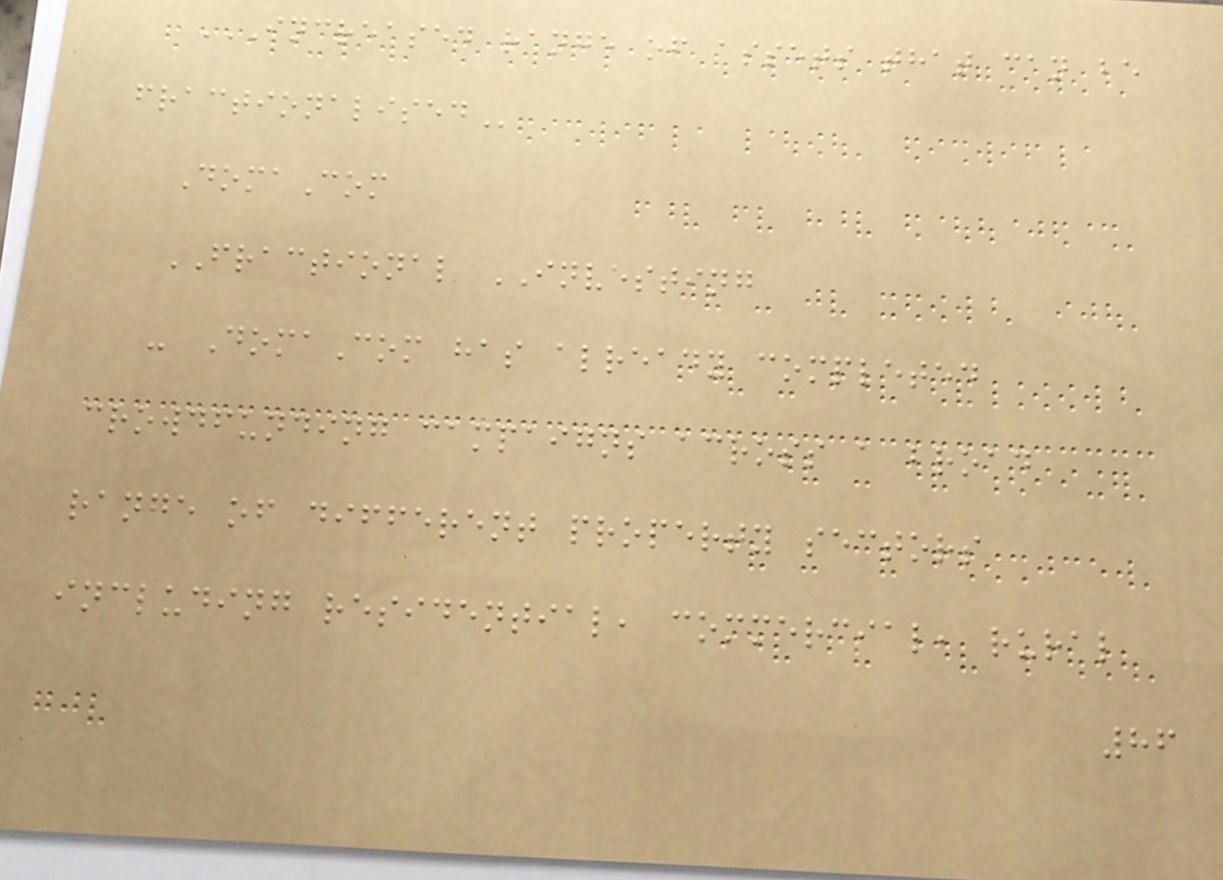INCREASED RANGE OF ASSETS THAT CAN BE
FRACTIONALISED
DomaCom
FRACTIONAL INVESTING
- DomaCom has already completed
crowdfunding campaigns across a broad
range of different property sectors
including residential, commercial, rural
86
